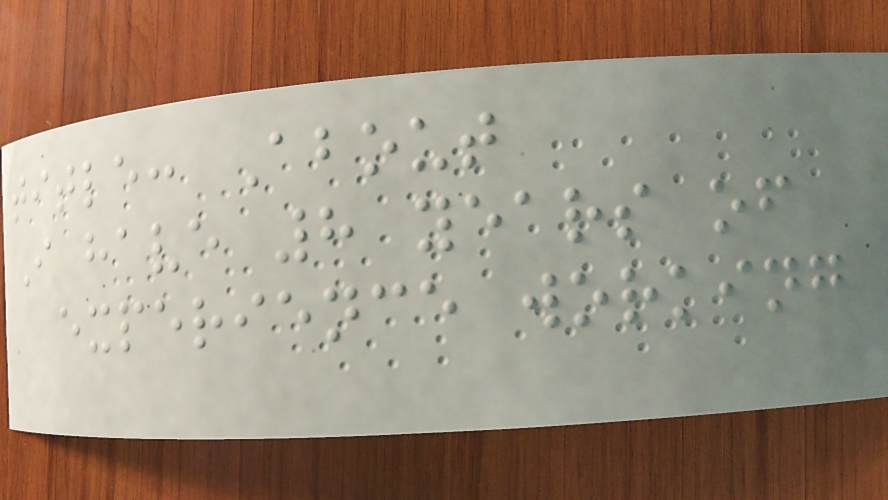title: About
I have 8 years of
experience working
